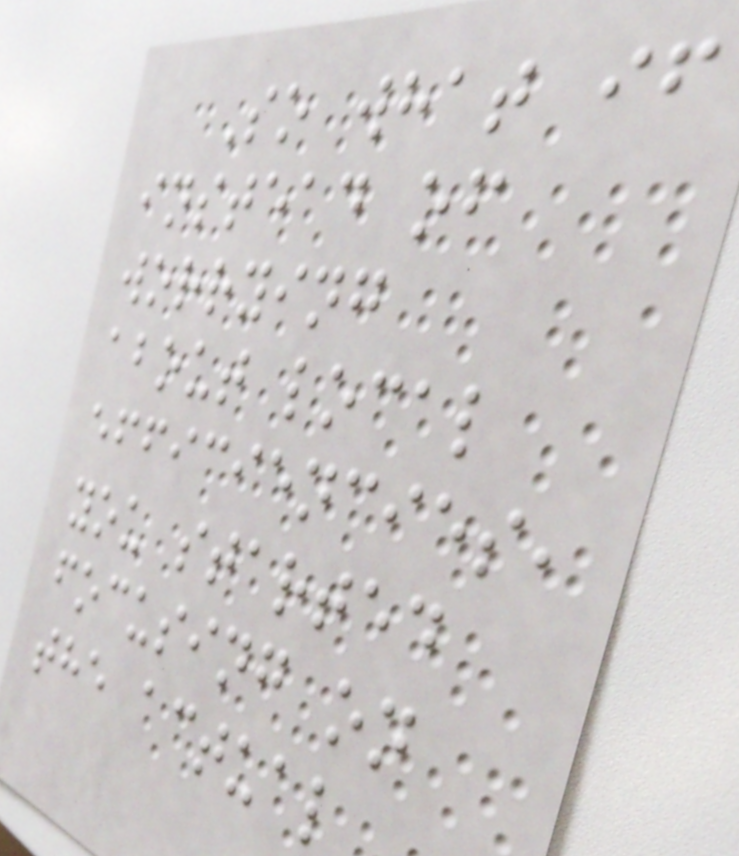So what if
instead of
worrying
about local
efficiencies,
you started
focusing on
the actual
